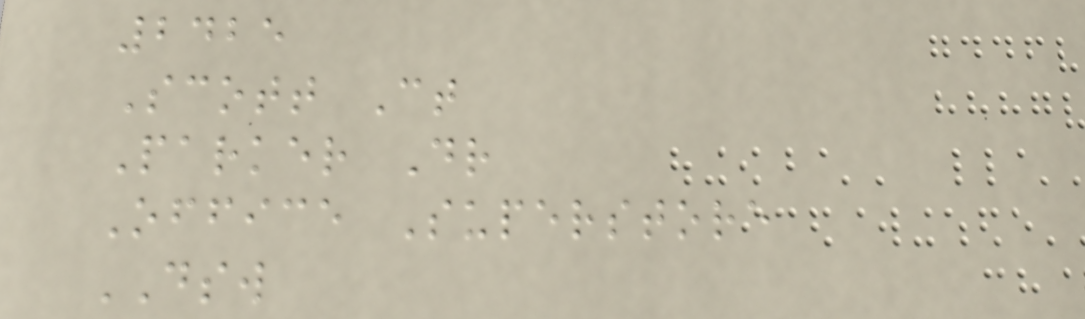2425
Scott Ct
Parker Dr
Office Superstore
DSW
